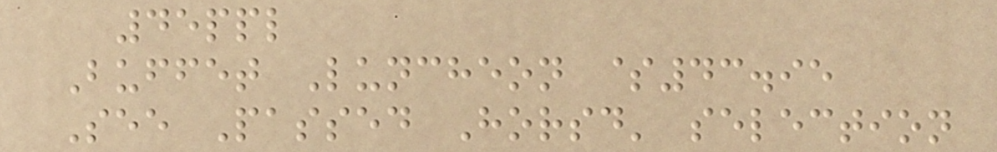45ppl
Buffet Luncheon $43.95
See Passed Horsd' selection
